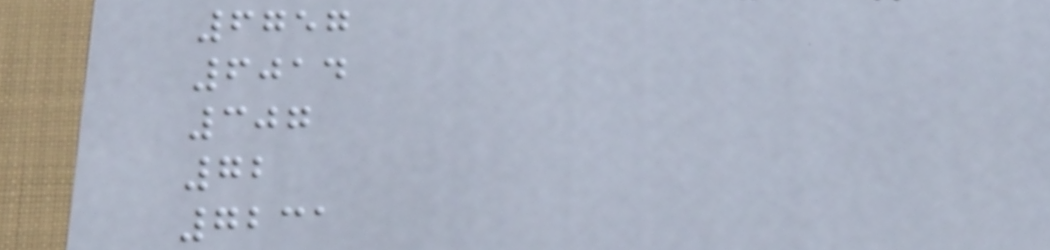6757
6014
307
72
7231
